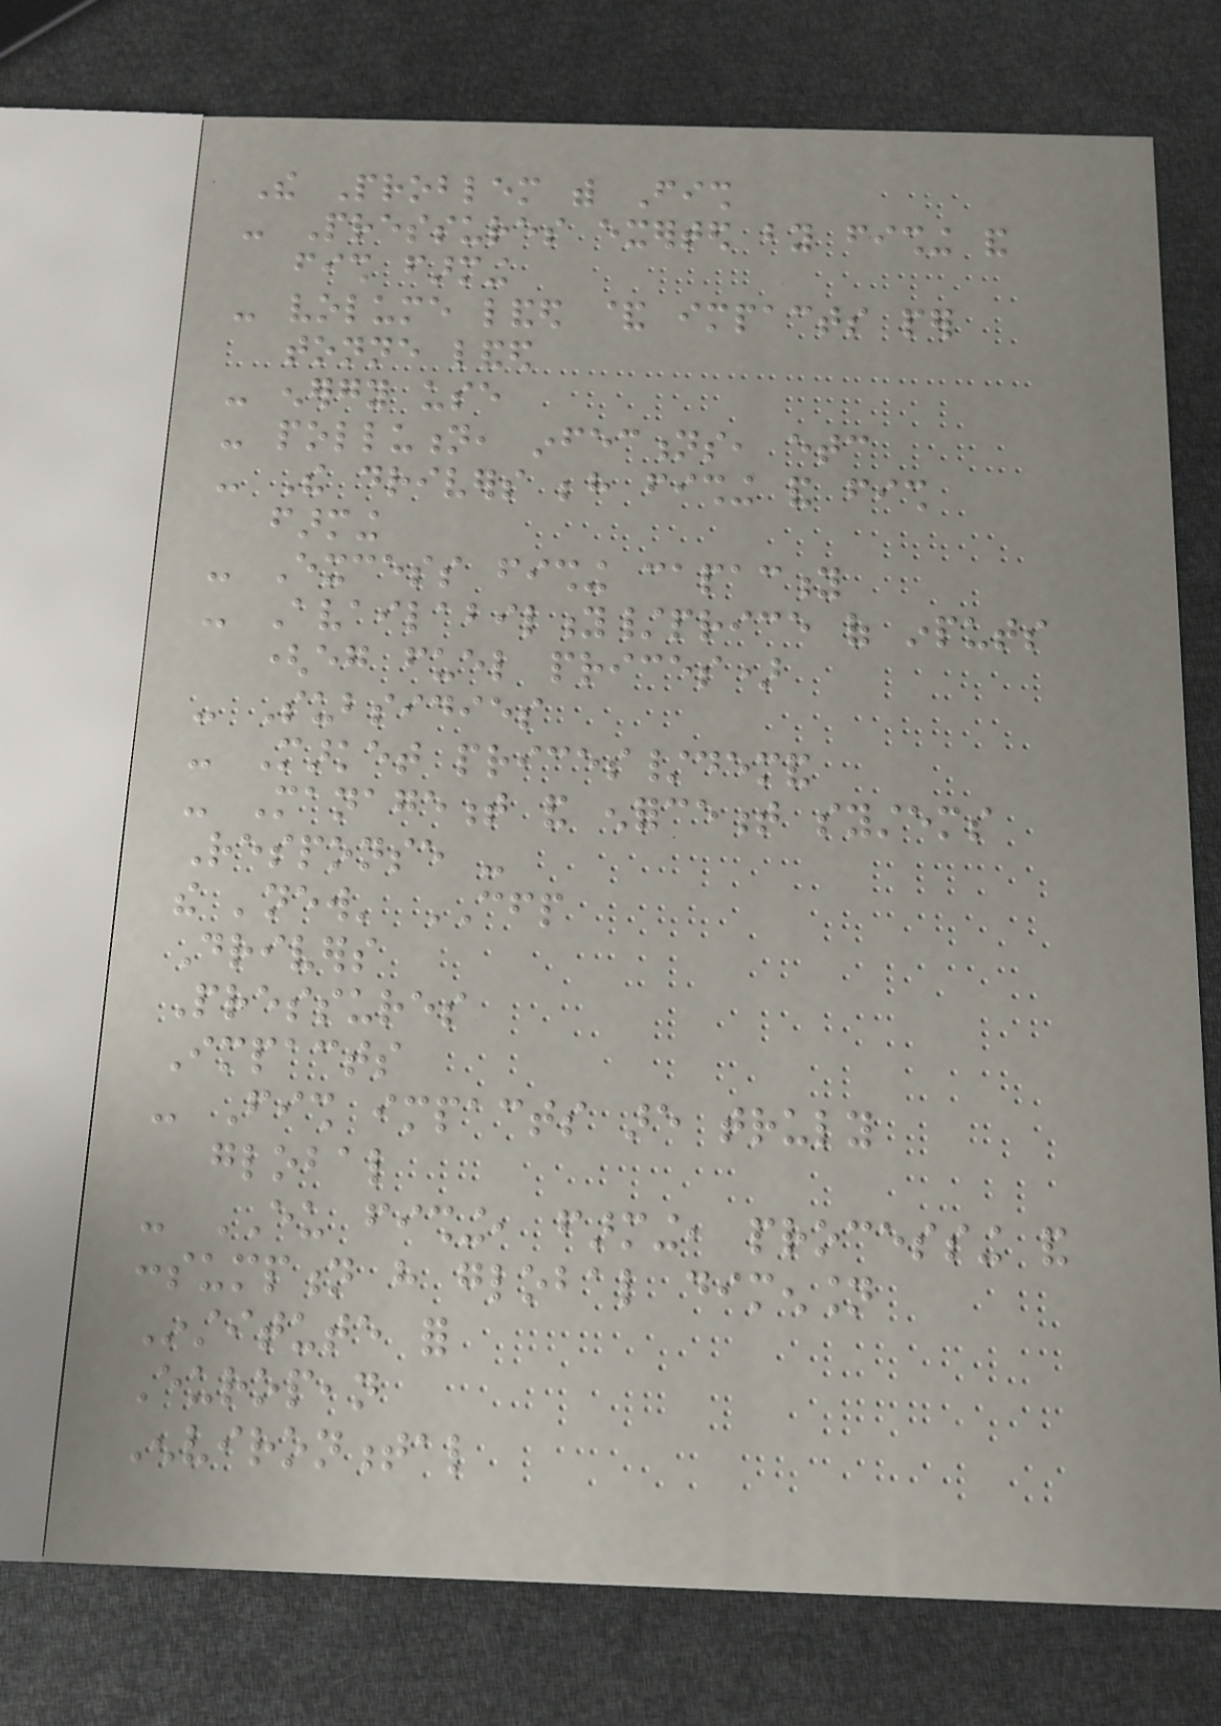The Problem with Fish
- Pressures exerted by fishing and
fish farming
- volume landed & impacts per
tonne landed
- energy use
- pollution, infections, etc
- The drivers behind fishing and fish
farming
- Excess fishing capacity
- Availability/price of inputs
(eg fuel prices)
- Subsidies
- Market prices/demand
- Management and enforcement systems
Response -
the 'new' CFP
Drivers
Pressures
Impacts
- Fish impacts are truly
global
- EU fishing, farming, processing and
consumption have global dimension
Institute for
European
Environmental
